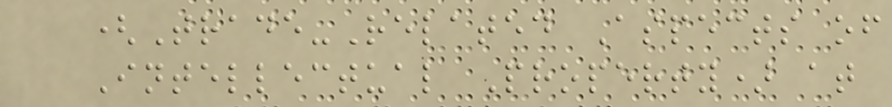(Trade-Related Aspects of
Intellectual Property) at
